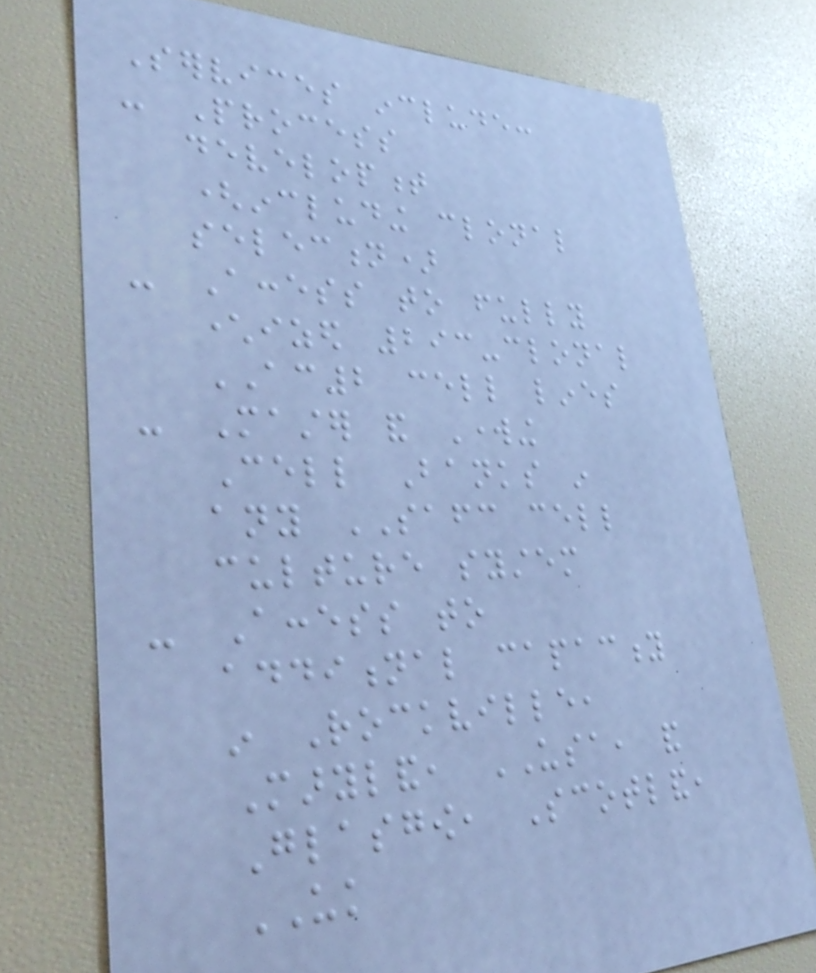Services include:
- Process
development
(including clonal
selection)
- Access to fully
characterized 293-clonal
AC2 cell lines
- Master and Working
Cell Banks in
any SAFC cell
culture system
- Access to
additional capacity
in Rockville,
Maryland, USA, and
Glasgow, Scotland,
UK
